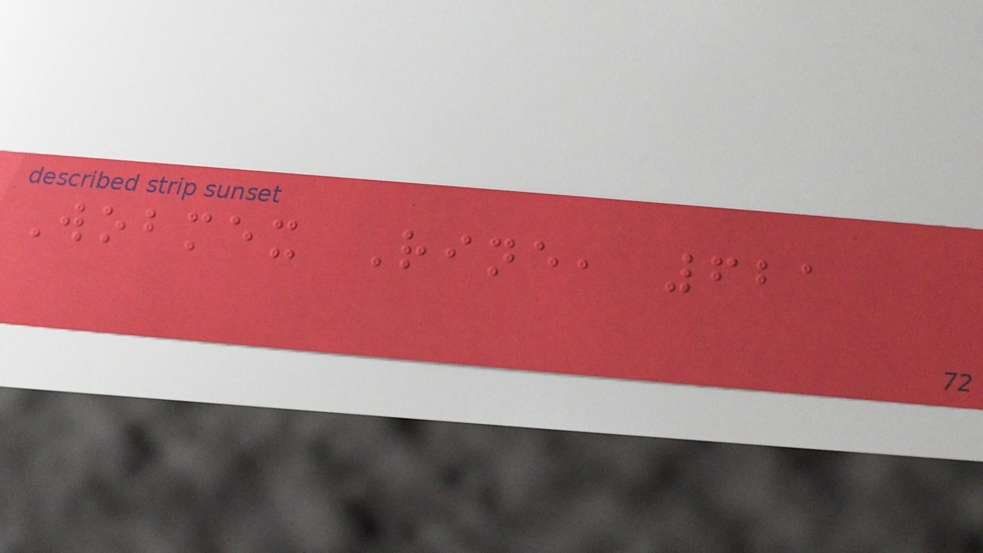Wobmex Rine, 621
